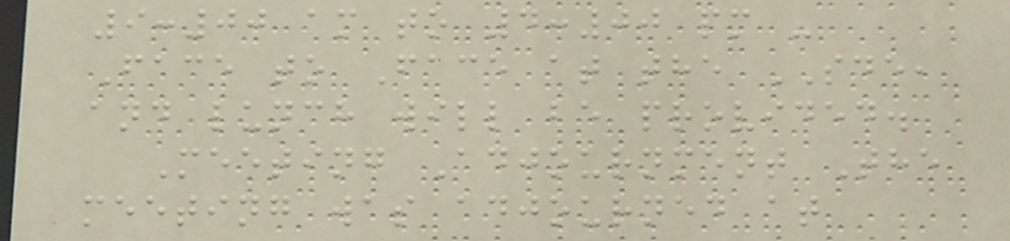9:00 am to 4:00 pm -
Face to Face at the SDE,
and lunch will be provided.
Meeting Adjournment The
meeting was adjourned at
